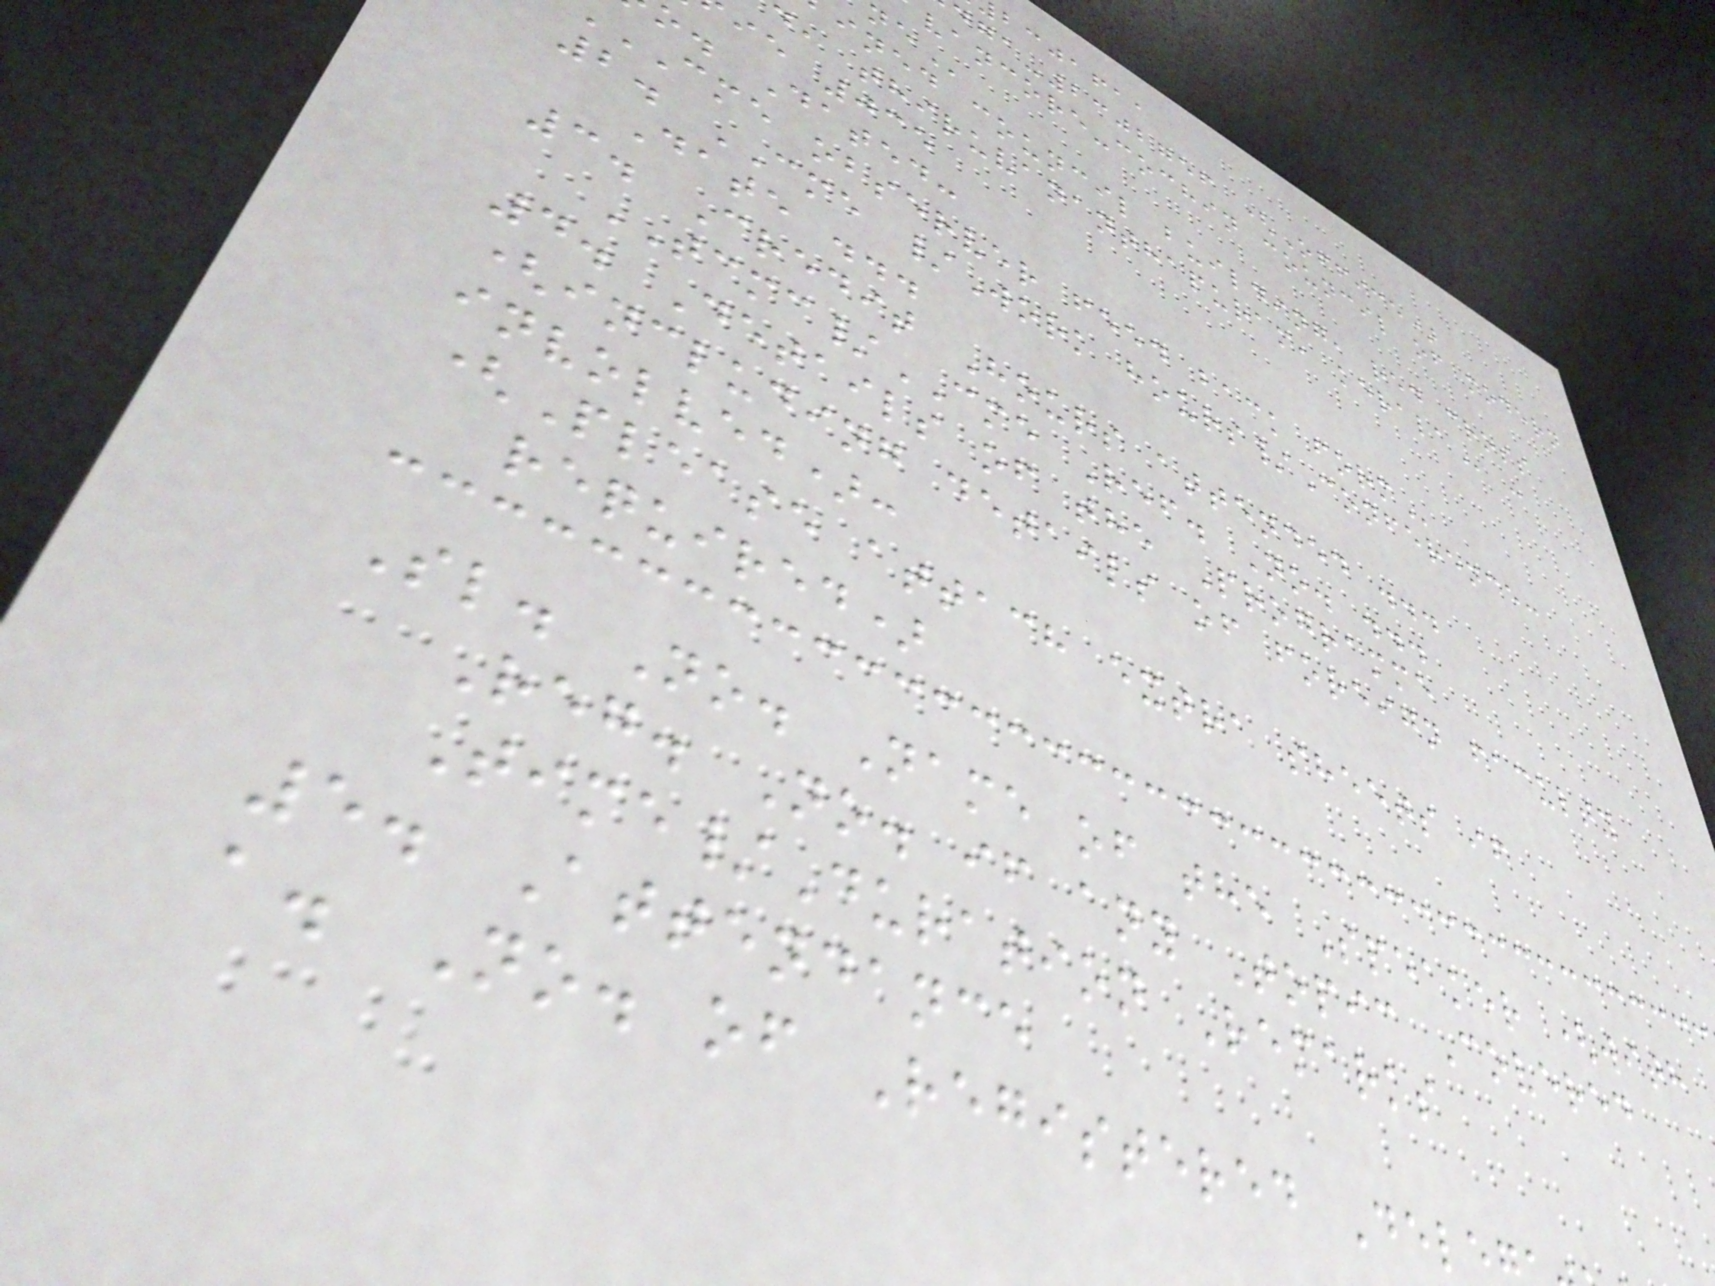bcjafaa
-2302756 (Office)
vancore-cochin council of modern
ined council building, red cross
d, thiruvananthapuram,
ie 035
o. Dated:
CME observer feed back
2. CME /Work hours/Conference:
Date ...
3. Credit Hours attended ...
TCMC/CME Ref. No. ...
4. Details of the Programme
(including details of foreign faculty
involved):
(Please attach extra sheets if
required)
Sl. No. Name of the Speaker (with
Reg. No. if any Topic Covered
Time/Duration Remarks
5. Attendance
a. No. of Registered Dele
